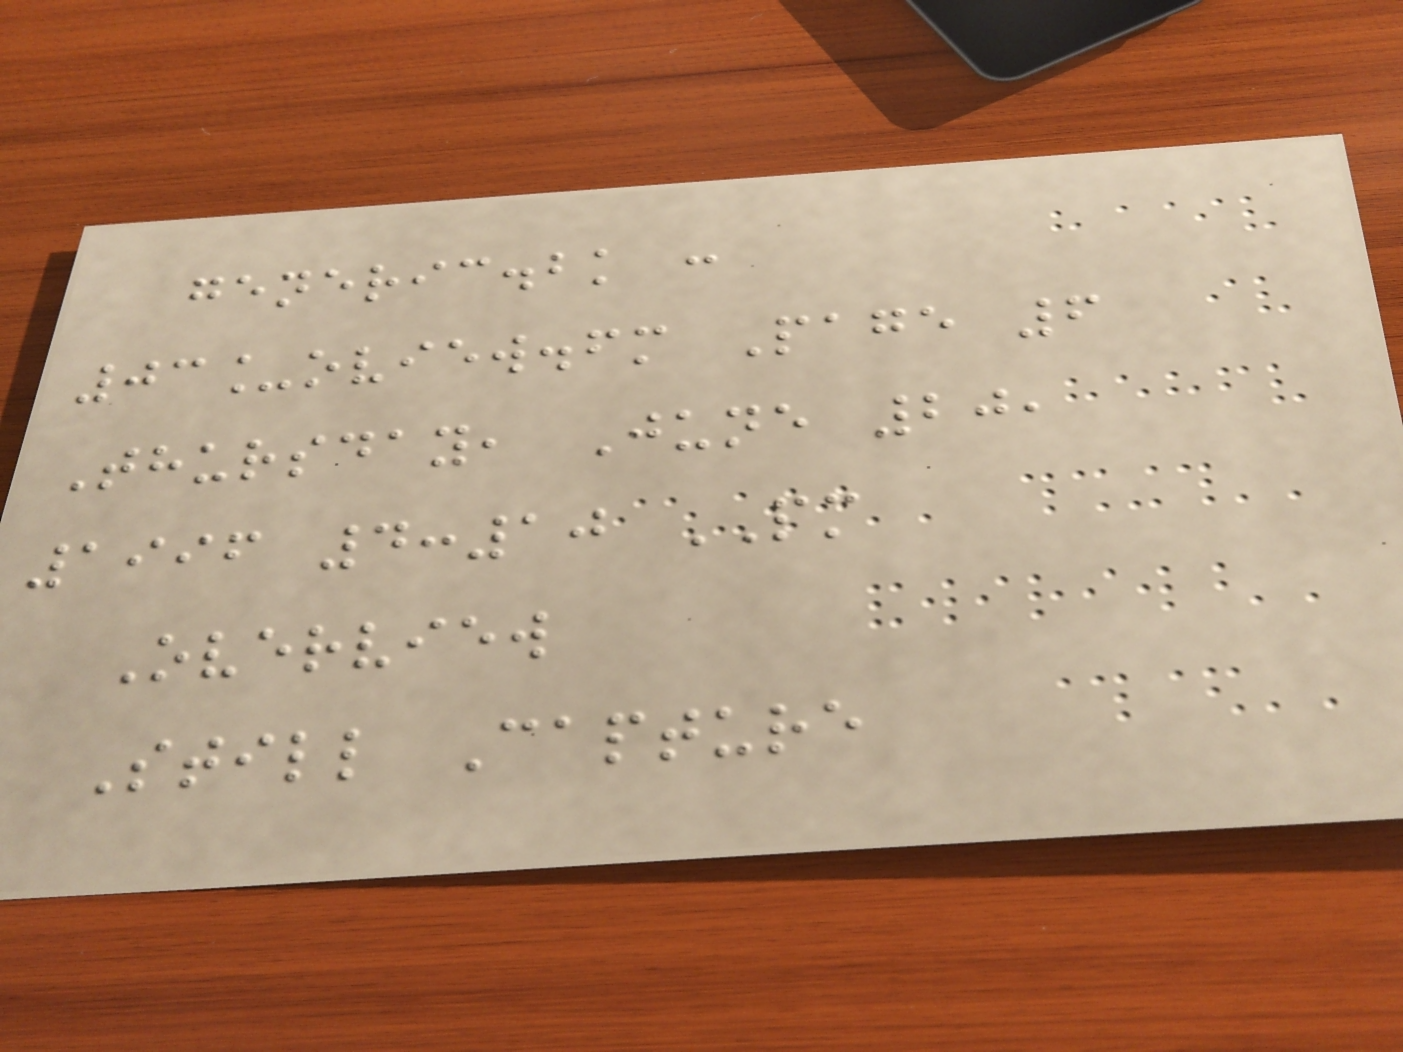generic.bk :
03_oview.fm Page 6
Thursday, June 20,
1996 4:10 PM
Overview
Still Capture
